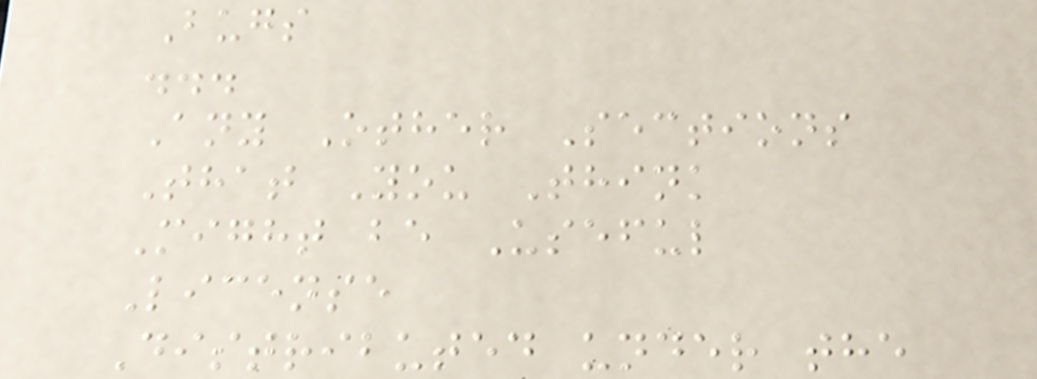Bugs
...
Any Other Sections
That You Think
Might be Useful
License
Distributed under the
